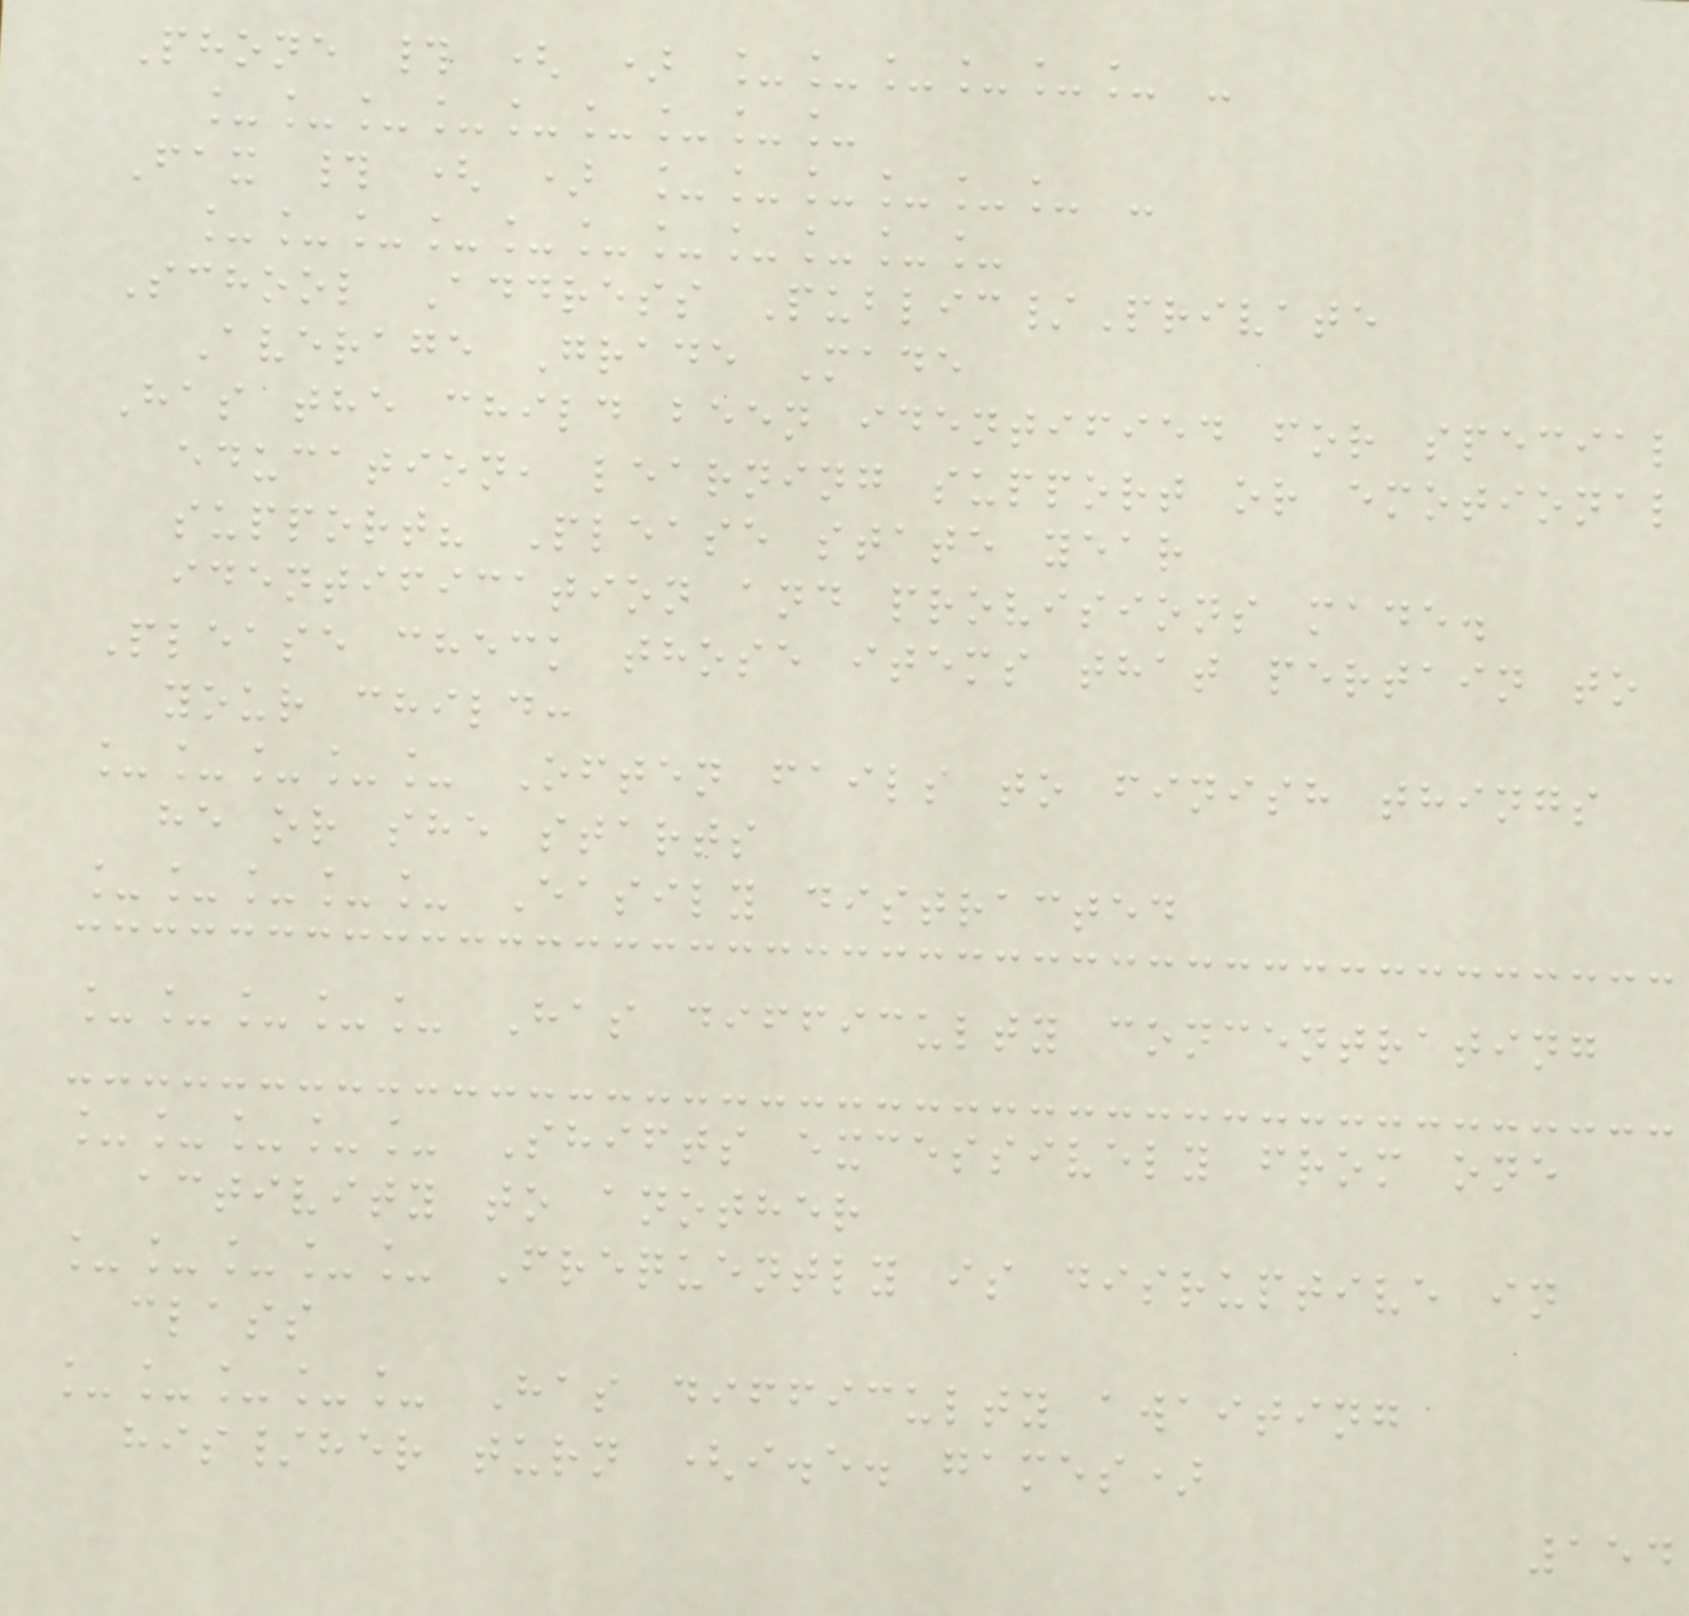Phone # ( ) ______ -
_________
Fax # ( ) ______ -
___________
School Address Public/Private
Average Grade Made
Has the child been identified for special
education, learning support or emotional
support? Please state year
identification and provisions made.
Please check those items that pertain to
your child:
_____ Often fails to finish things
he or she starts
_____ Easily distracted
_____ Has difficulty concentrating
_____ Shifts excessively from one
activity to another
_____ Frequently is disruptive in
class
_____ Has difficulty awaiting
his/her turn (i.e. games)
154
